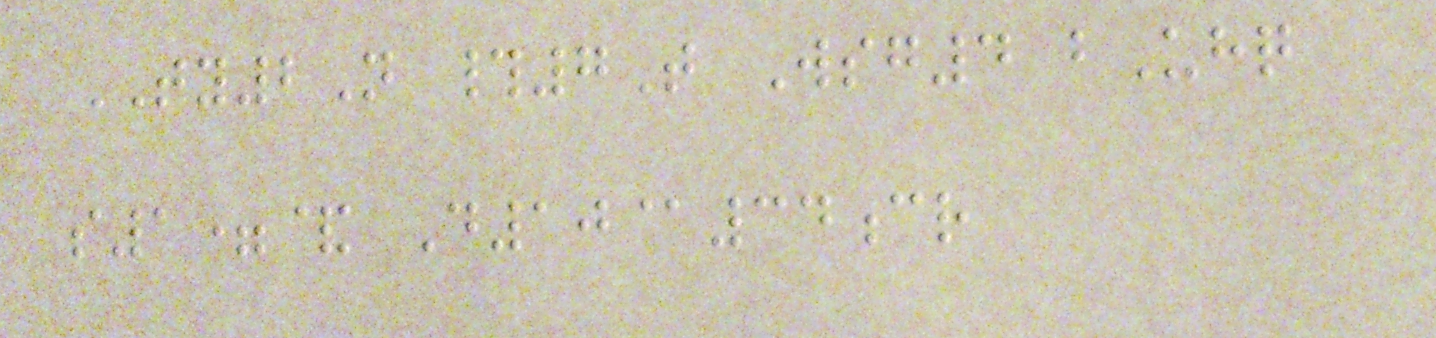TY2N #7T Wsg4 bUhq
s1=& D10@34cr
